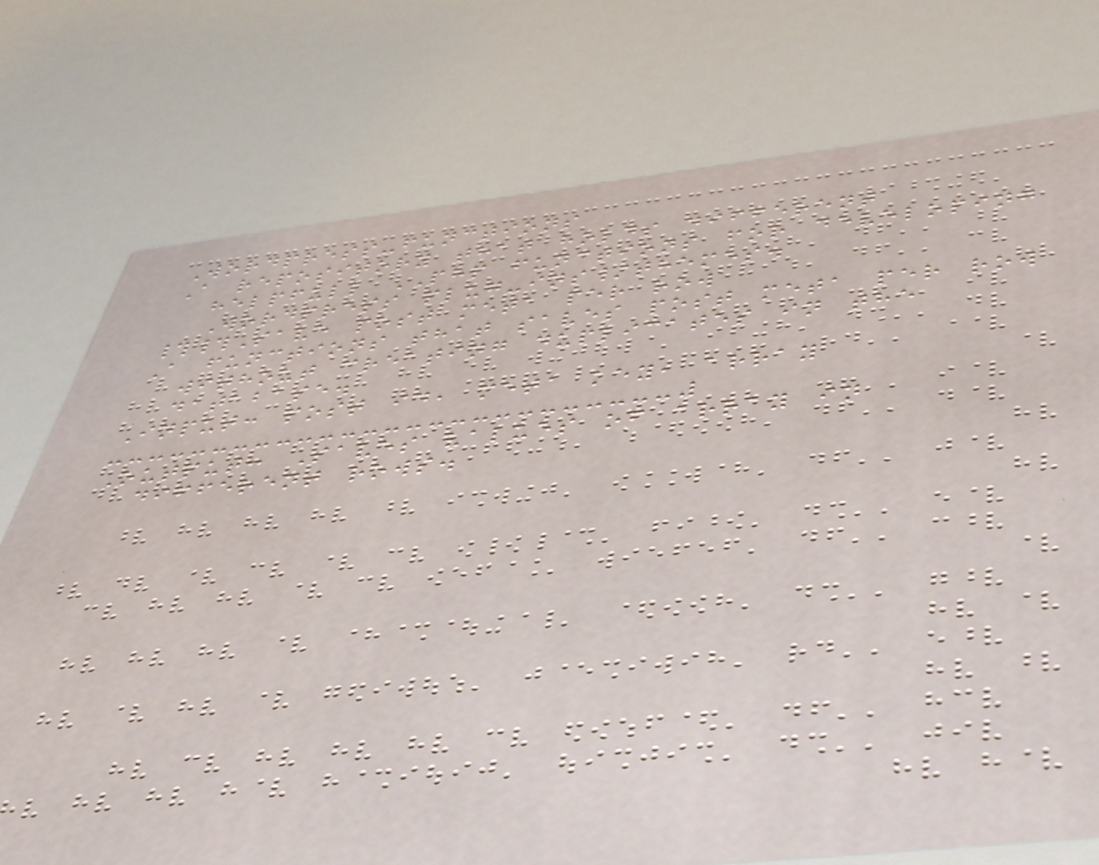Wordpress-functions
A repository that holds different
helpfull PHP functions for developing
Wordpress plug-ins/themes.
##Save post meta per row
A functions that saves post meta per row
without creating duplicates in the
database.
Input: post id, meta key, array
Output: Saves values of array in
different rows.
